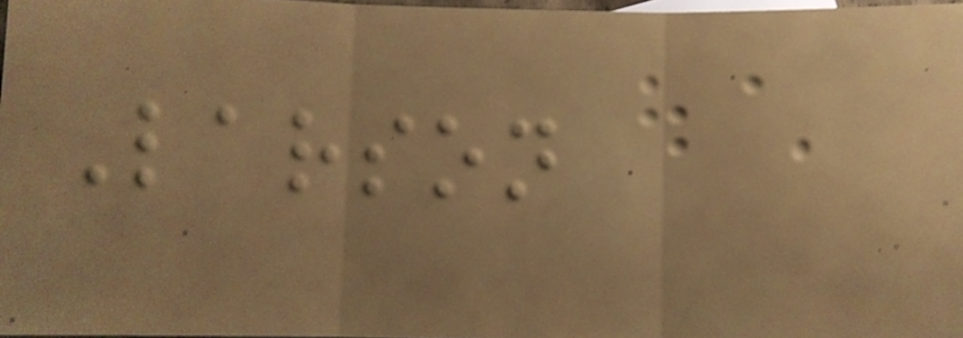Larson
